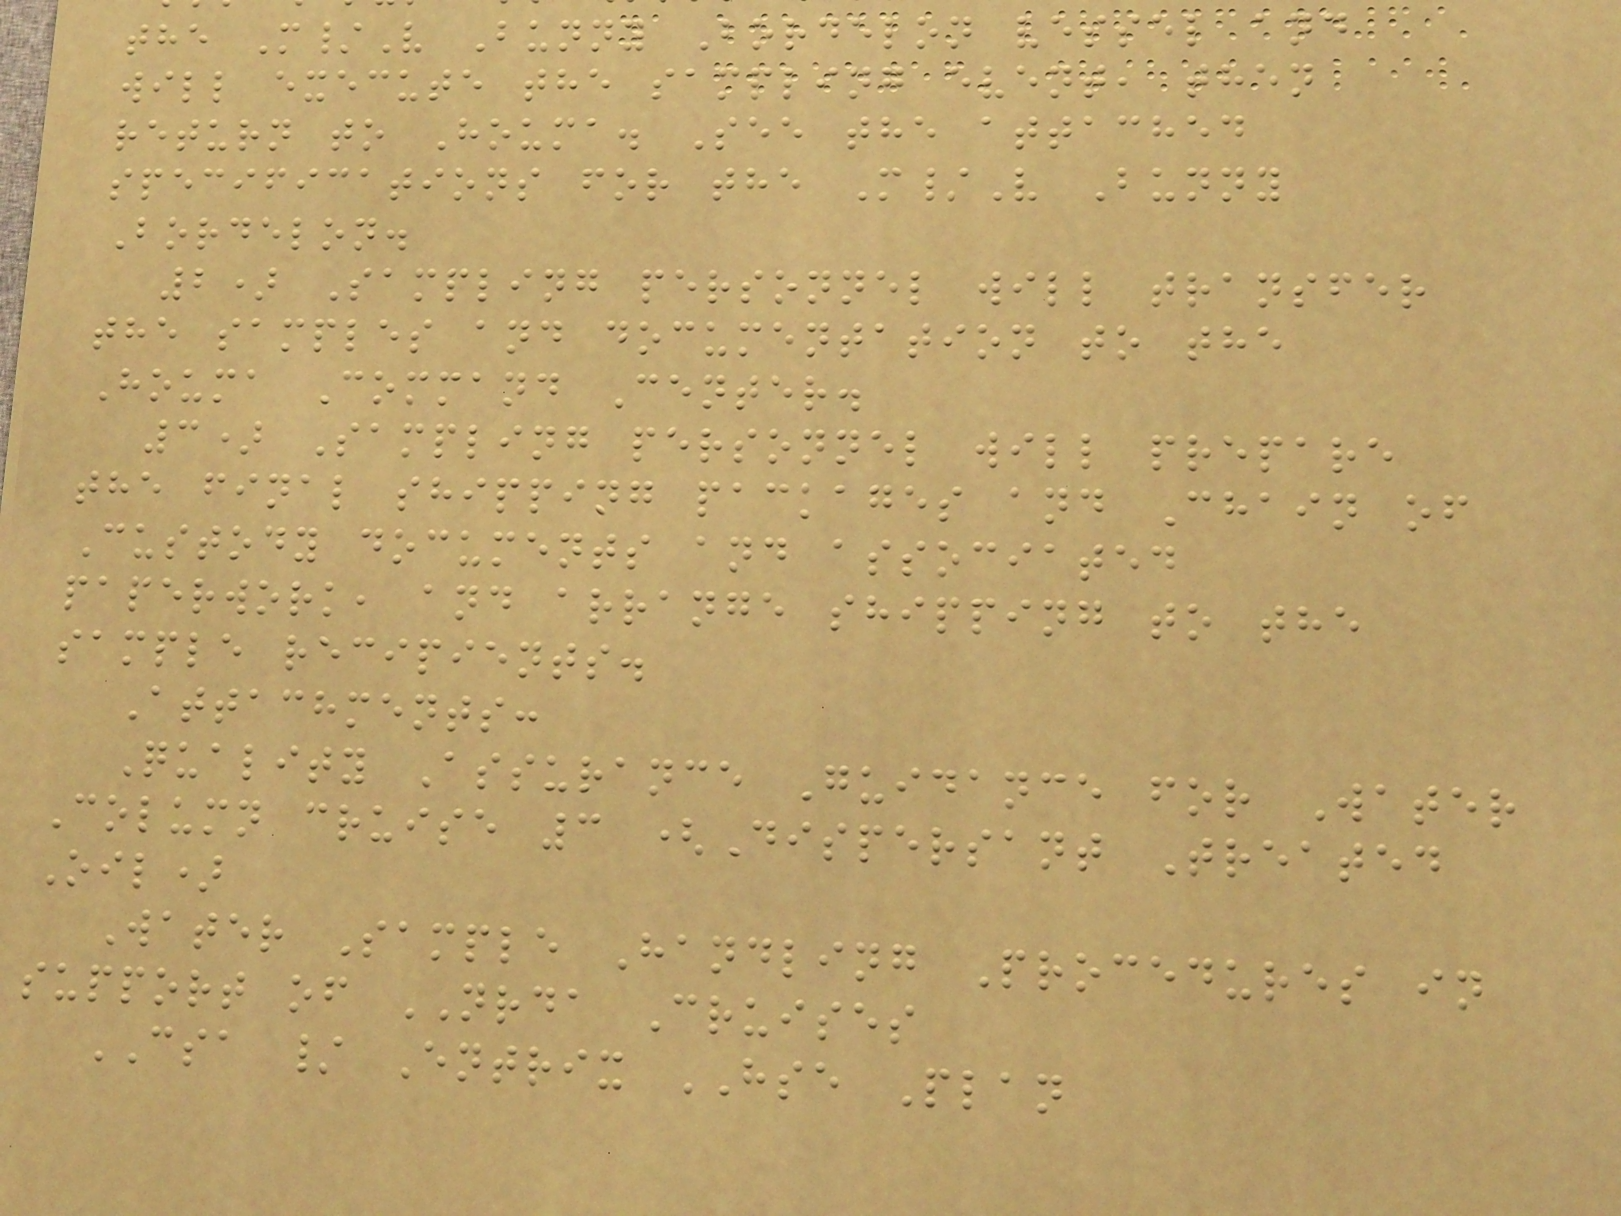the M/V Bunny Bordelon vessel and
will execute the sampling event, then
return to Houma. See the attached
specifications for the M/V Bunny
Bordelon.
2) Sampling personnel will transfer
the samples and documentation to the
Houma Command Center.
3) Sampling personnel will prepare
the final shipping packages and Chain of
Custody documents and associated
paperwork, and arrange shipping to the
sample recipients.
Attachments:
Quality Assurance Guidance for Water
Column cruise 3 (Dispersant Treated
Oil)
Water Sample Handling Procedures in
support of NRDA Cruises
CSA / Entrix HSE Plan
